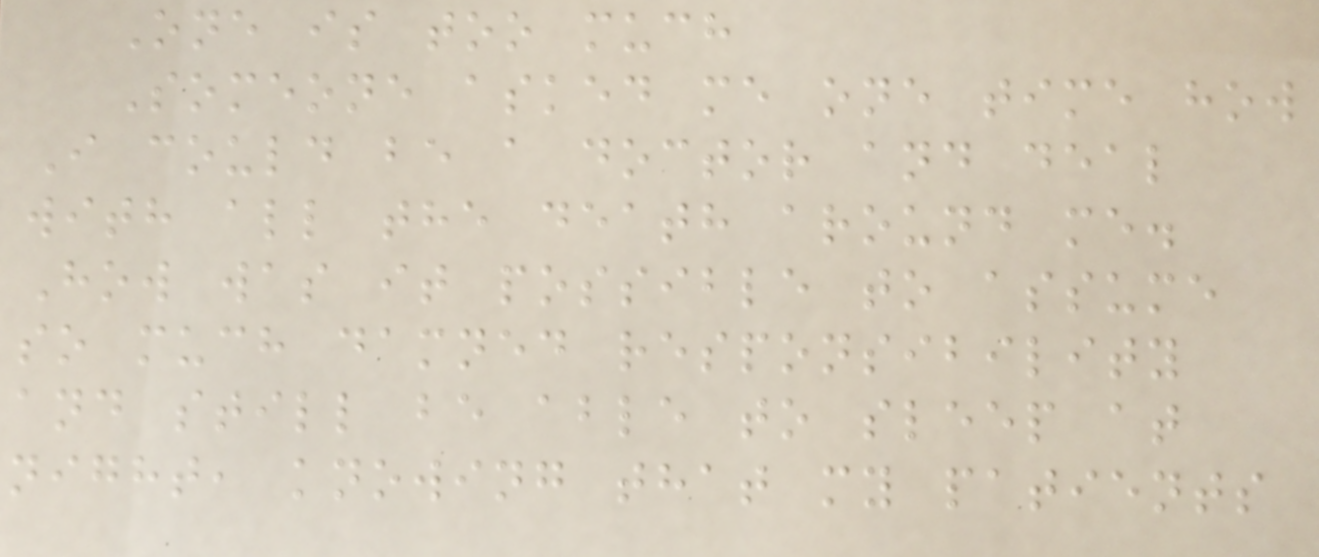One is too much
Someone asked me one time how
I could be a doctor and deal
with all the death around me.
How was it possible to assume
so much damned responsibility
and still be able to sleep at
night, knowing that my patients
